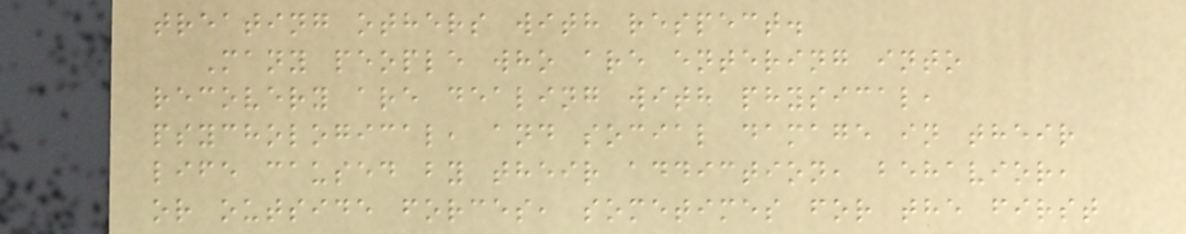treating others with respect.
Many people who are entering into
recovery are dealing with physical,
psychological, and social damage in their
life caused by their addiction, behavior,
or outside forces, sometimes for the first
